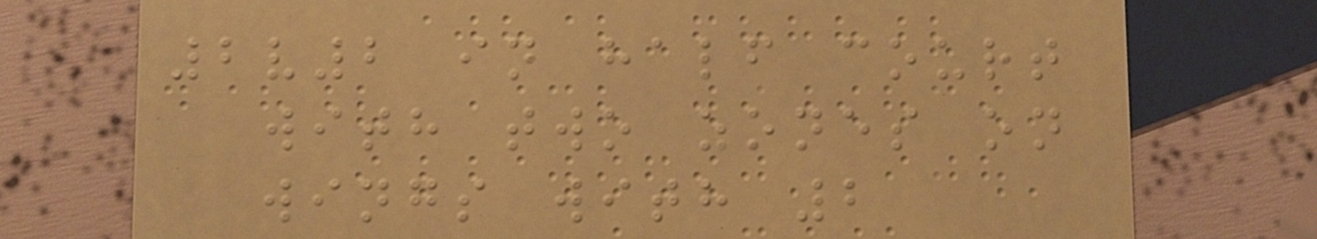2v2 in half court
with two zones on
wings with 2
